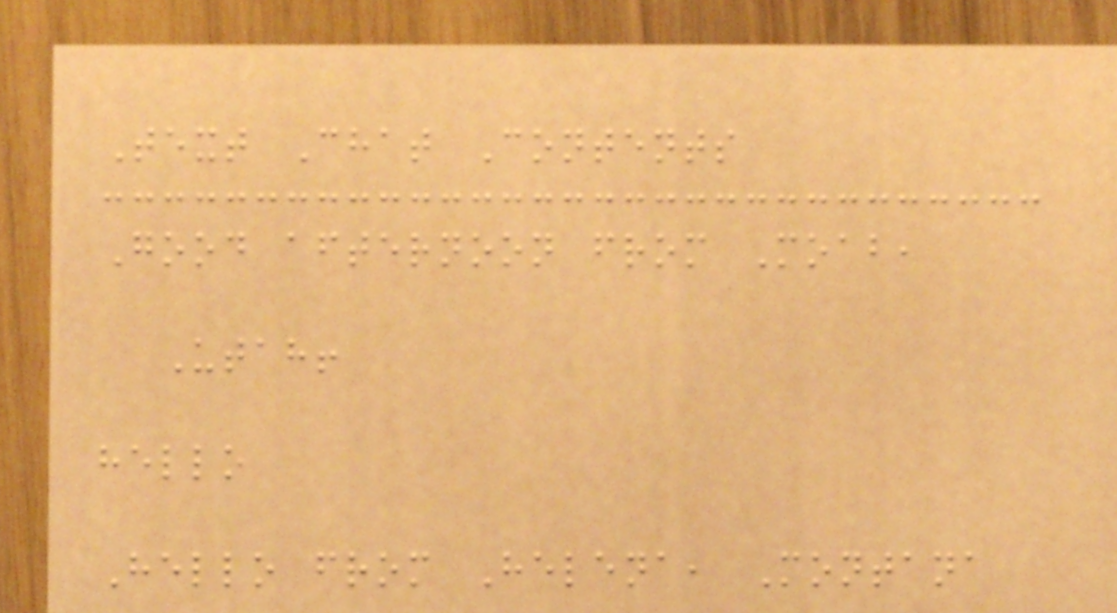Text Chat Contents
Good afternoon from Moab,
Utah!
hello
Hello from Helena, Montana
